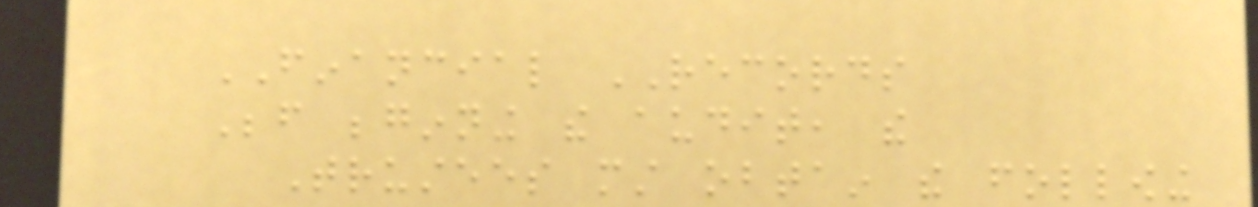FINANCIAL RECORDS
Before beginning the audit, the
Trustees must obtain the following
